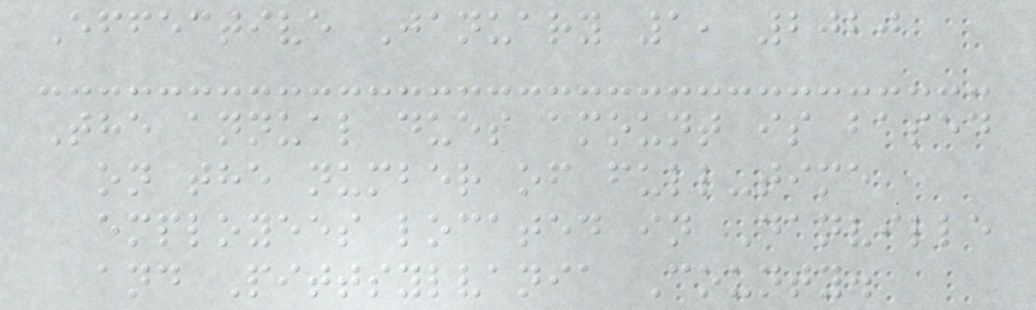Effective January 1, 2020
The annual dues amount is based
on the number of full-time
employees located in Danville
and Pittsylvania County.
